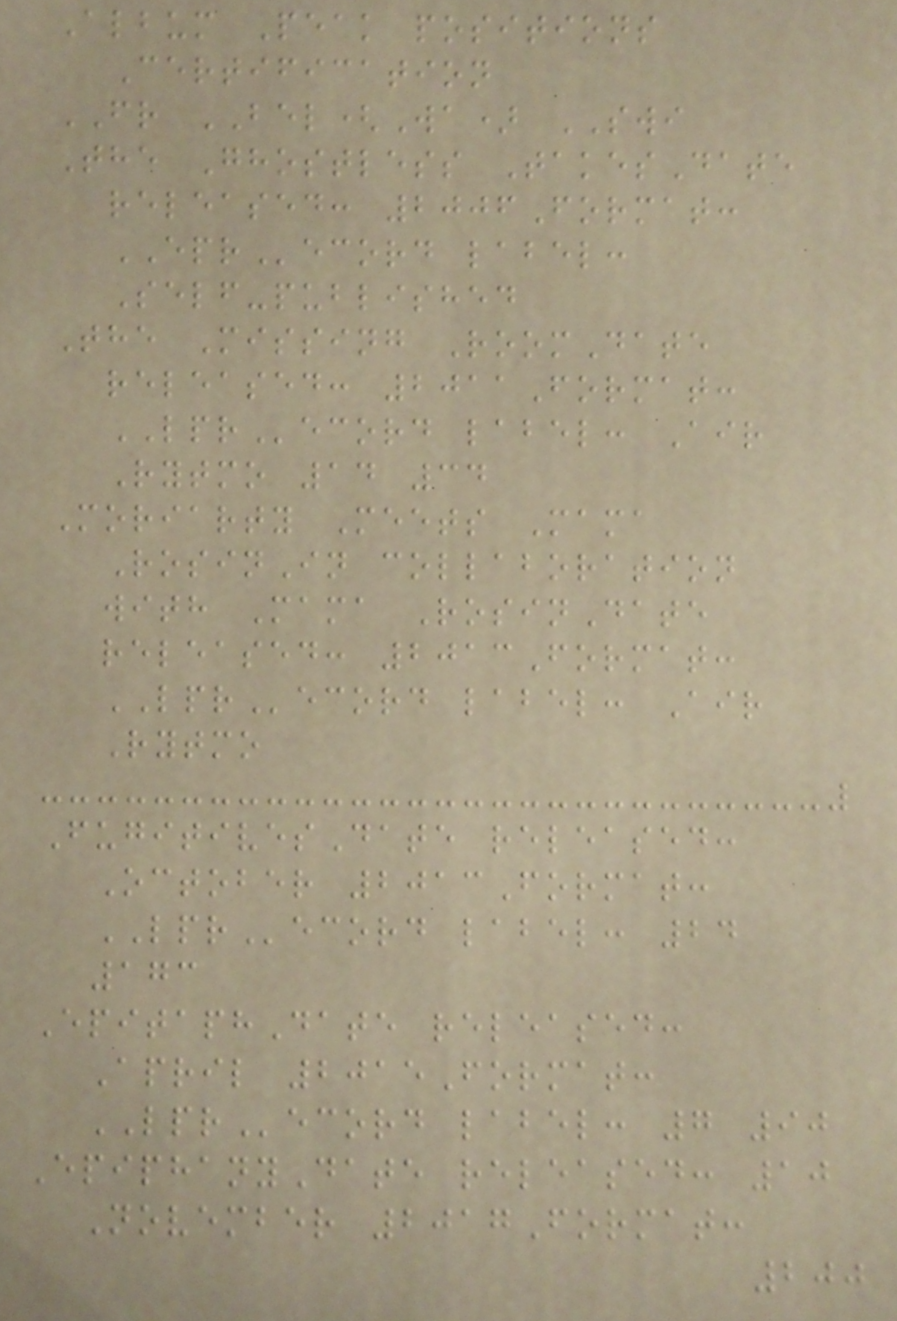Album Peak positions
Certification
FR BEL(Wa) SWI
The Ghostless TakesDate
released: 2006Format:
EPRecord label:
Self-published
The Missing RoomDate
released: 2011Format:
LPRecord label: Air
Rytmo 14 34
Moriarty Meets Mama
RosinIn collaboration
with Mama RosinDate
released: 2013Format:
LPRecord label: Air
Rytmo
FugitivesDate released:
October 2013Format:
LPRecord label: 24
173
EpitaphDate released:
April 2015Format:
LPRecord label: 7 90
EpiphanyDate released: 10
November 2017Format:
200
